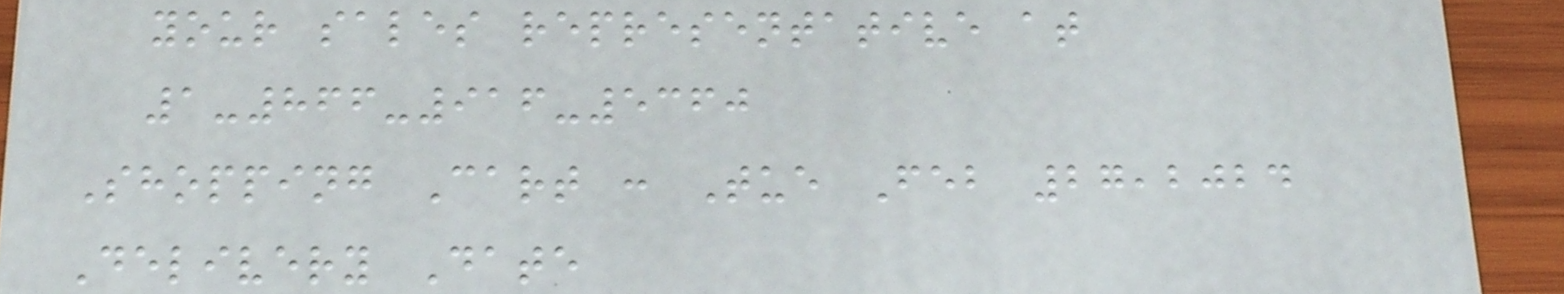your sales representative at
1-866-916-5360
Shopping Cart : Tue Feb 27,2024
Delivery Date
